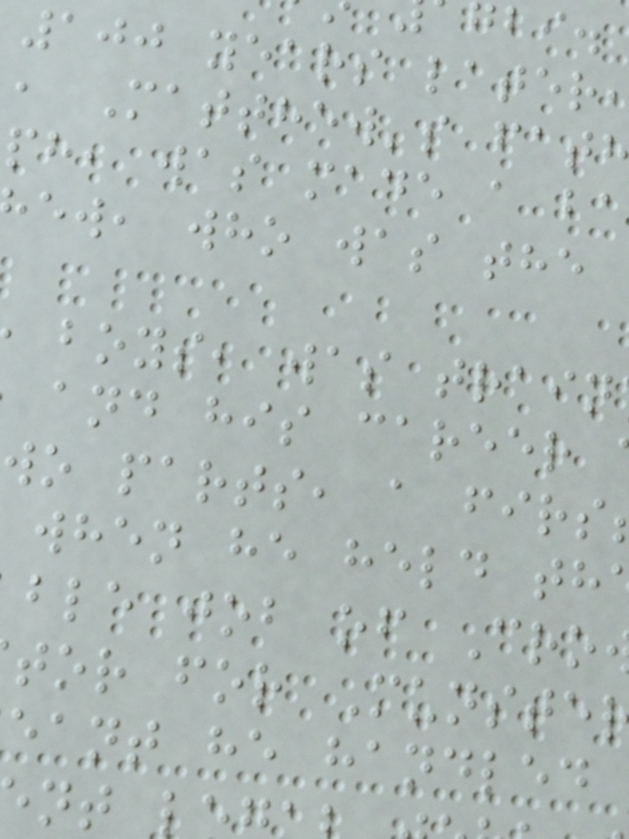100 years later
, Matthew's fat
ph, was made a ba
ew, who was the
boys, was train
and his career
wo parts, a firs
when he held th
ble job of Cro
tor for Munste
eant he handled
